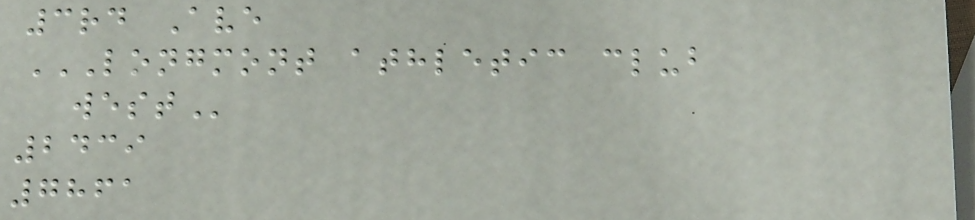3rd Ave
LONGMONT ATHLETIC CLUB
WEST
2439
7861
